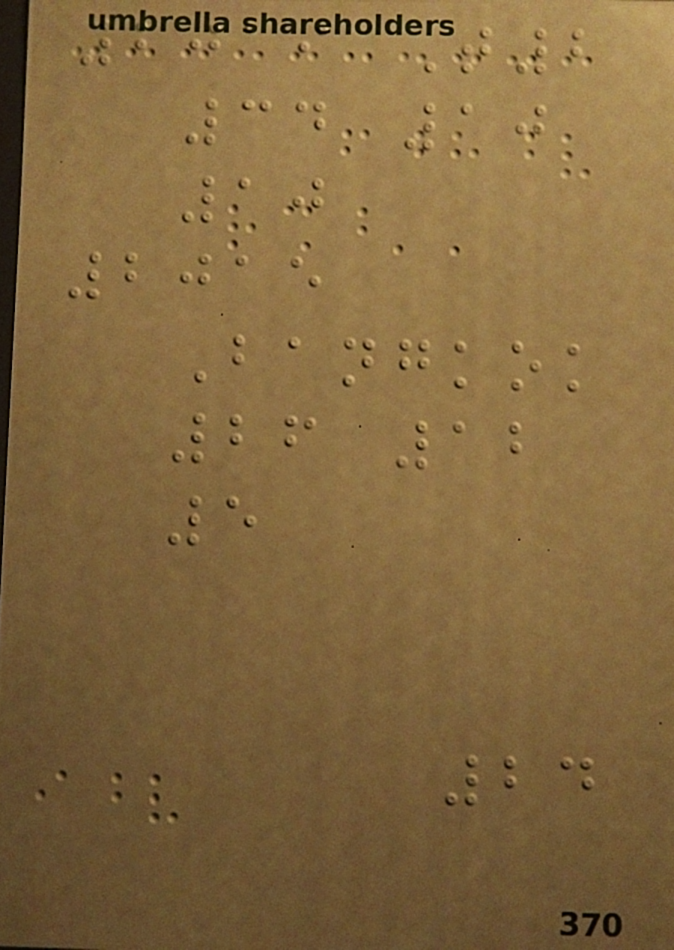2019 T2
34 10
10
2015
Bangkok
26 12
5
24
